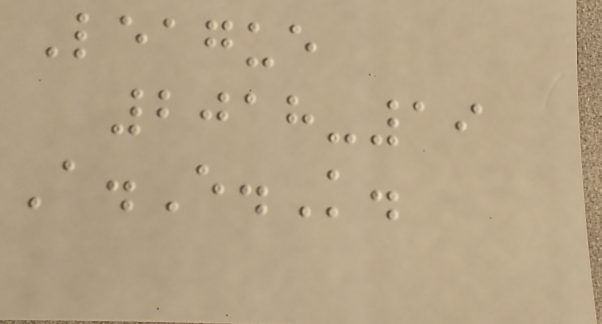League
2018-19
A.E.K.
